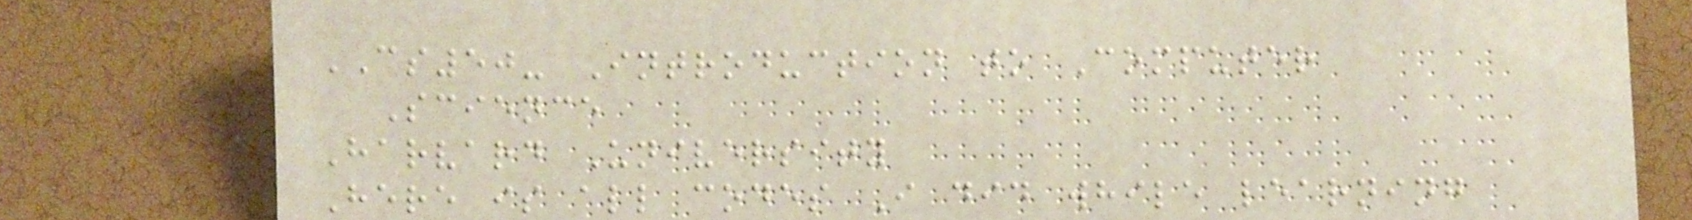CS50- Introduction to Computer
Science
Harvard University
Here is all codes I did while learning
